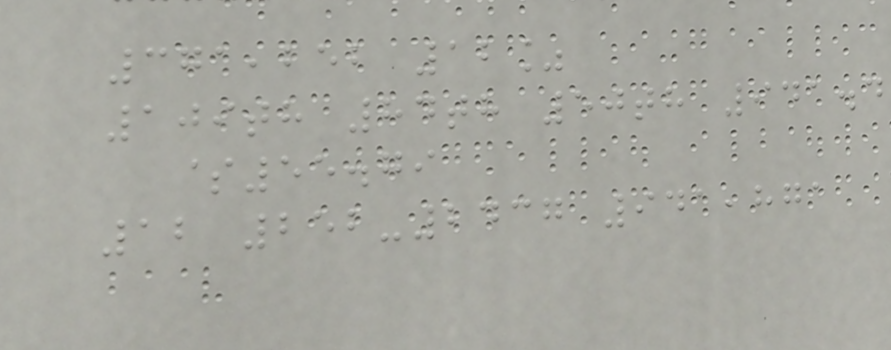371,252 12%
109th 84th 50th 941.4
$55.79
12 252-2437 941,871
